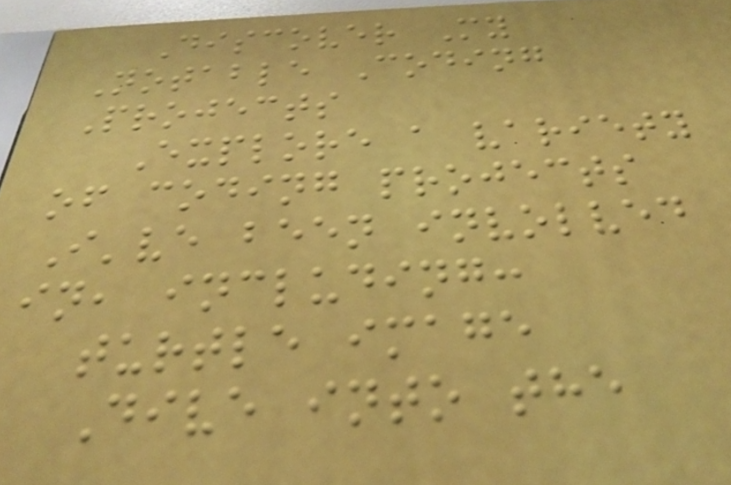Discover My
Notable Coding
Projects
Explore a variety
of coding projects
I've been involved
in, including:
turtle image
Dive into the
